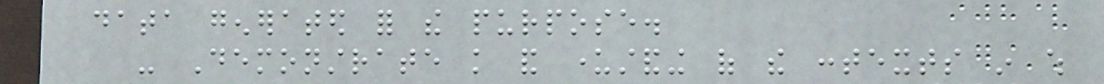data generated for the purpose.
- Demonstrate knowledge and understanding of the contexts in which
